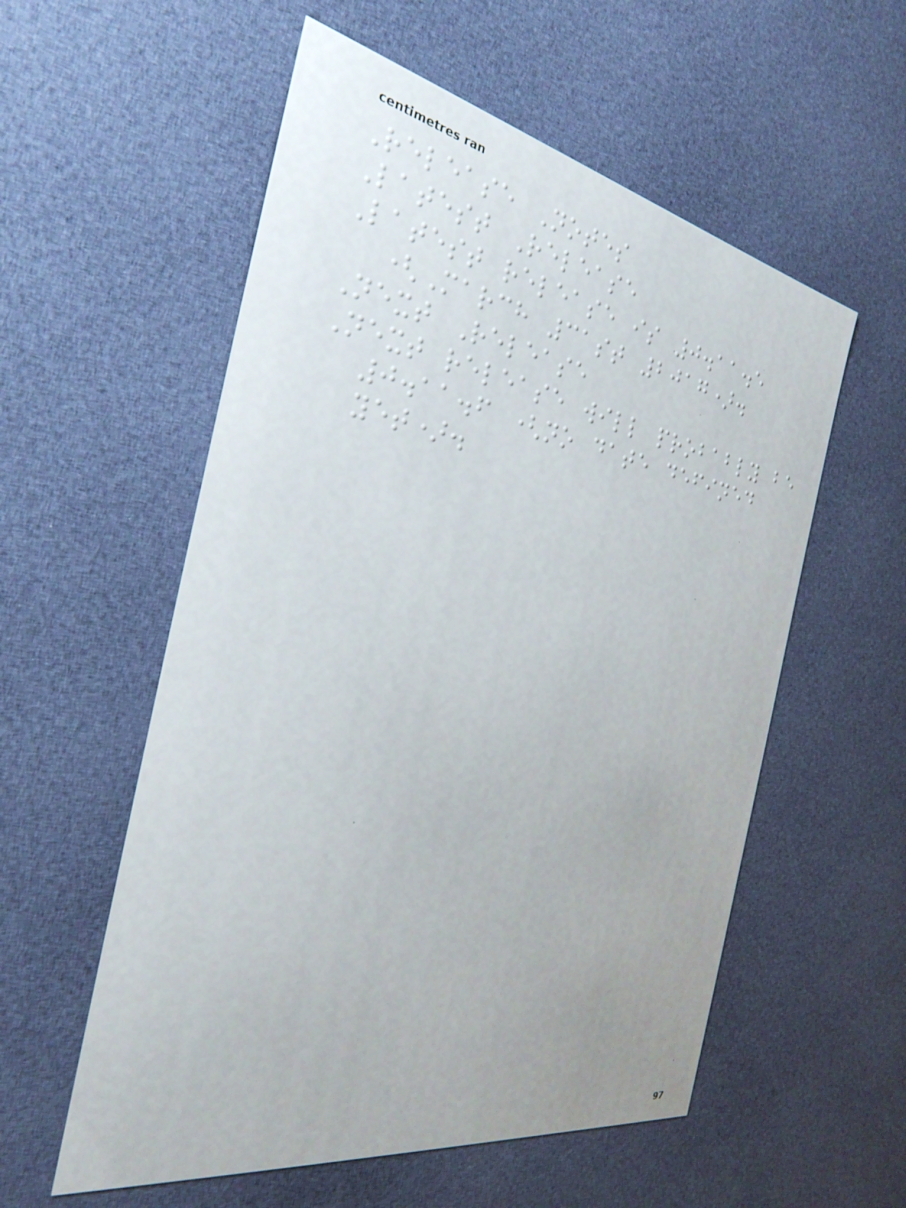Release Notes
Latest Release
Latest release is 0.11.5
(March 31st 2017).
Next Release
Next release will probably be
0.11.6 (no date defined
yet).
